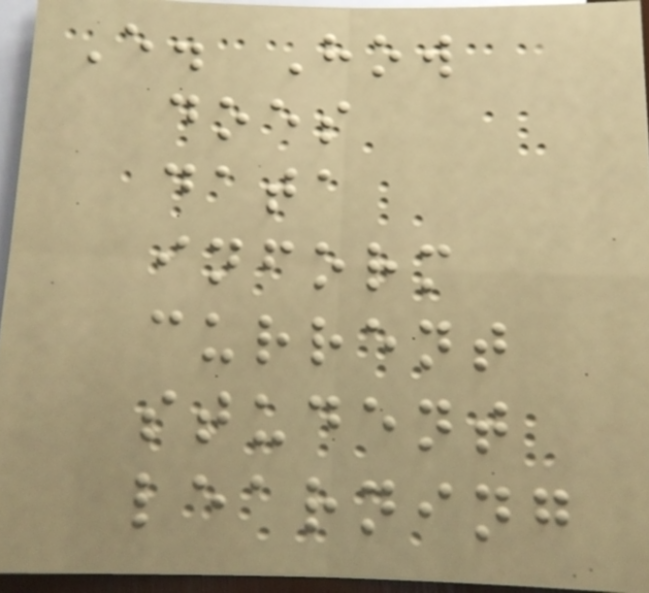E. How
does
data
inform
current
student
learning
